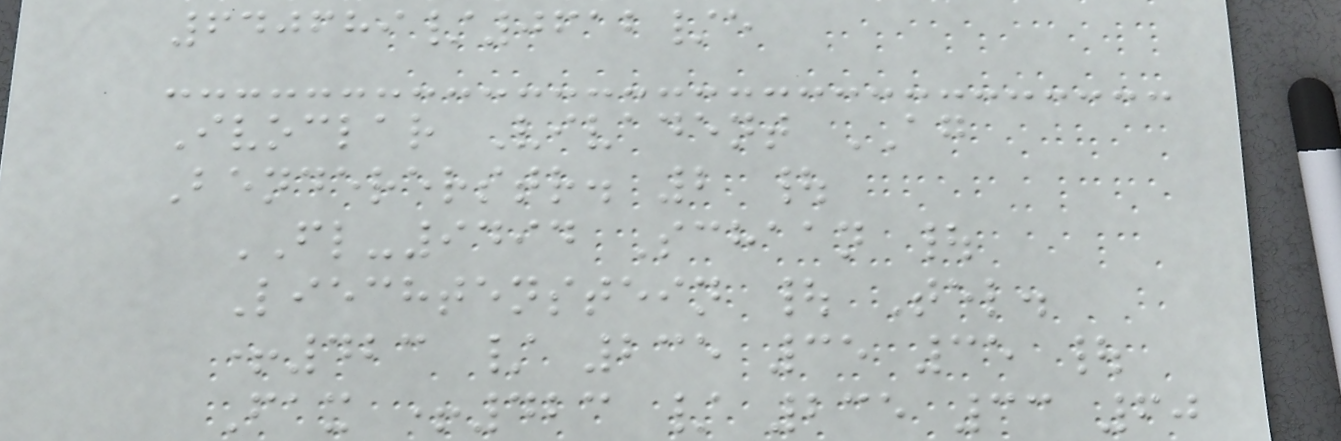640689/0612/e
Ivoclar Vivadent AG
Bendererstr. 2 |
FL-9494 Schaan |
Liechtenstein | Tel.
+423 / 235 35 35 |
Fax +423 / 235 33 60
